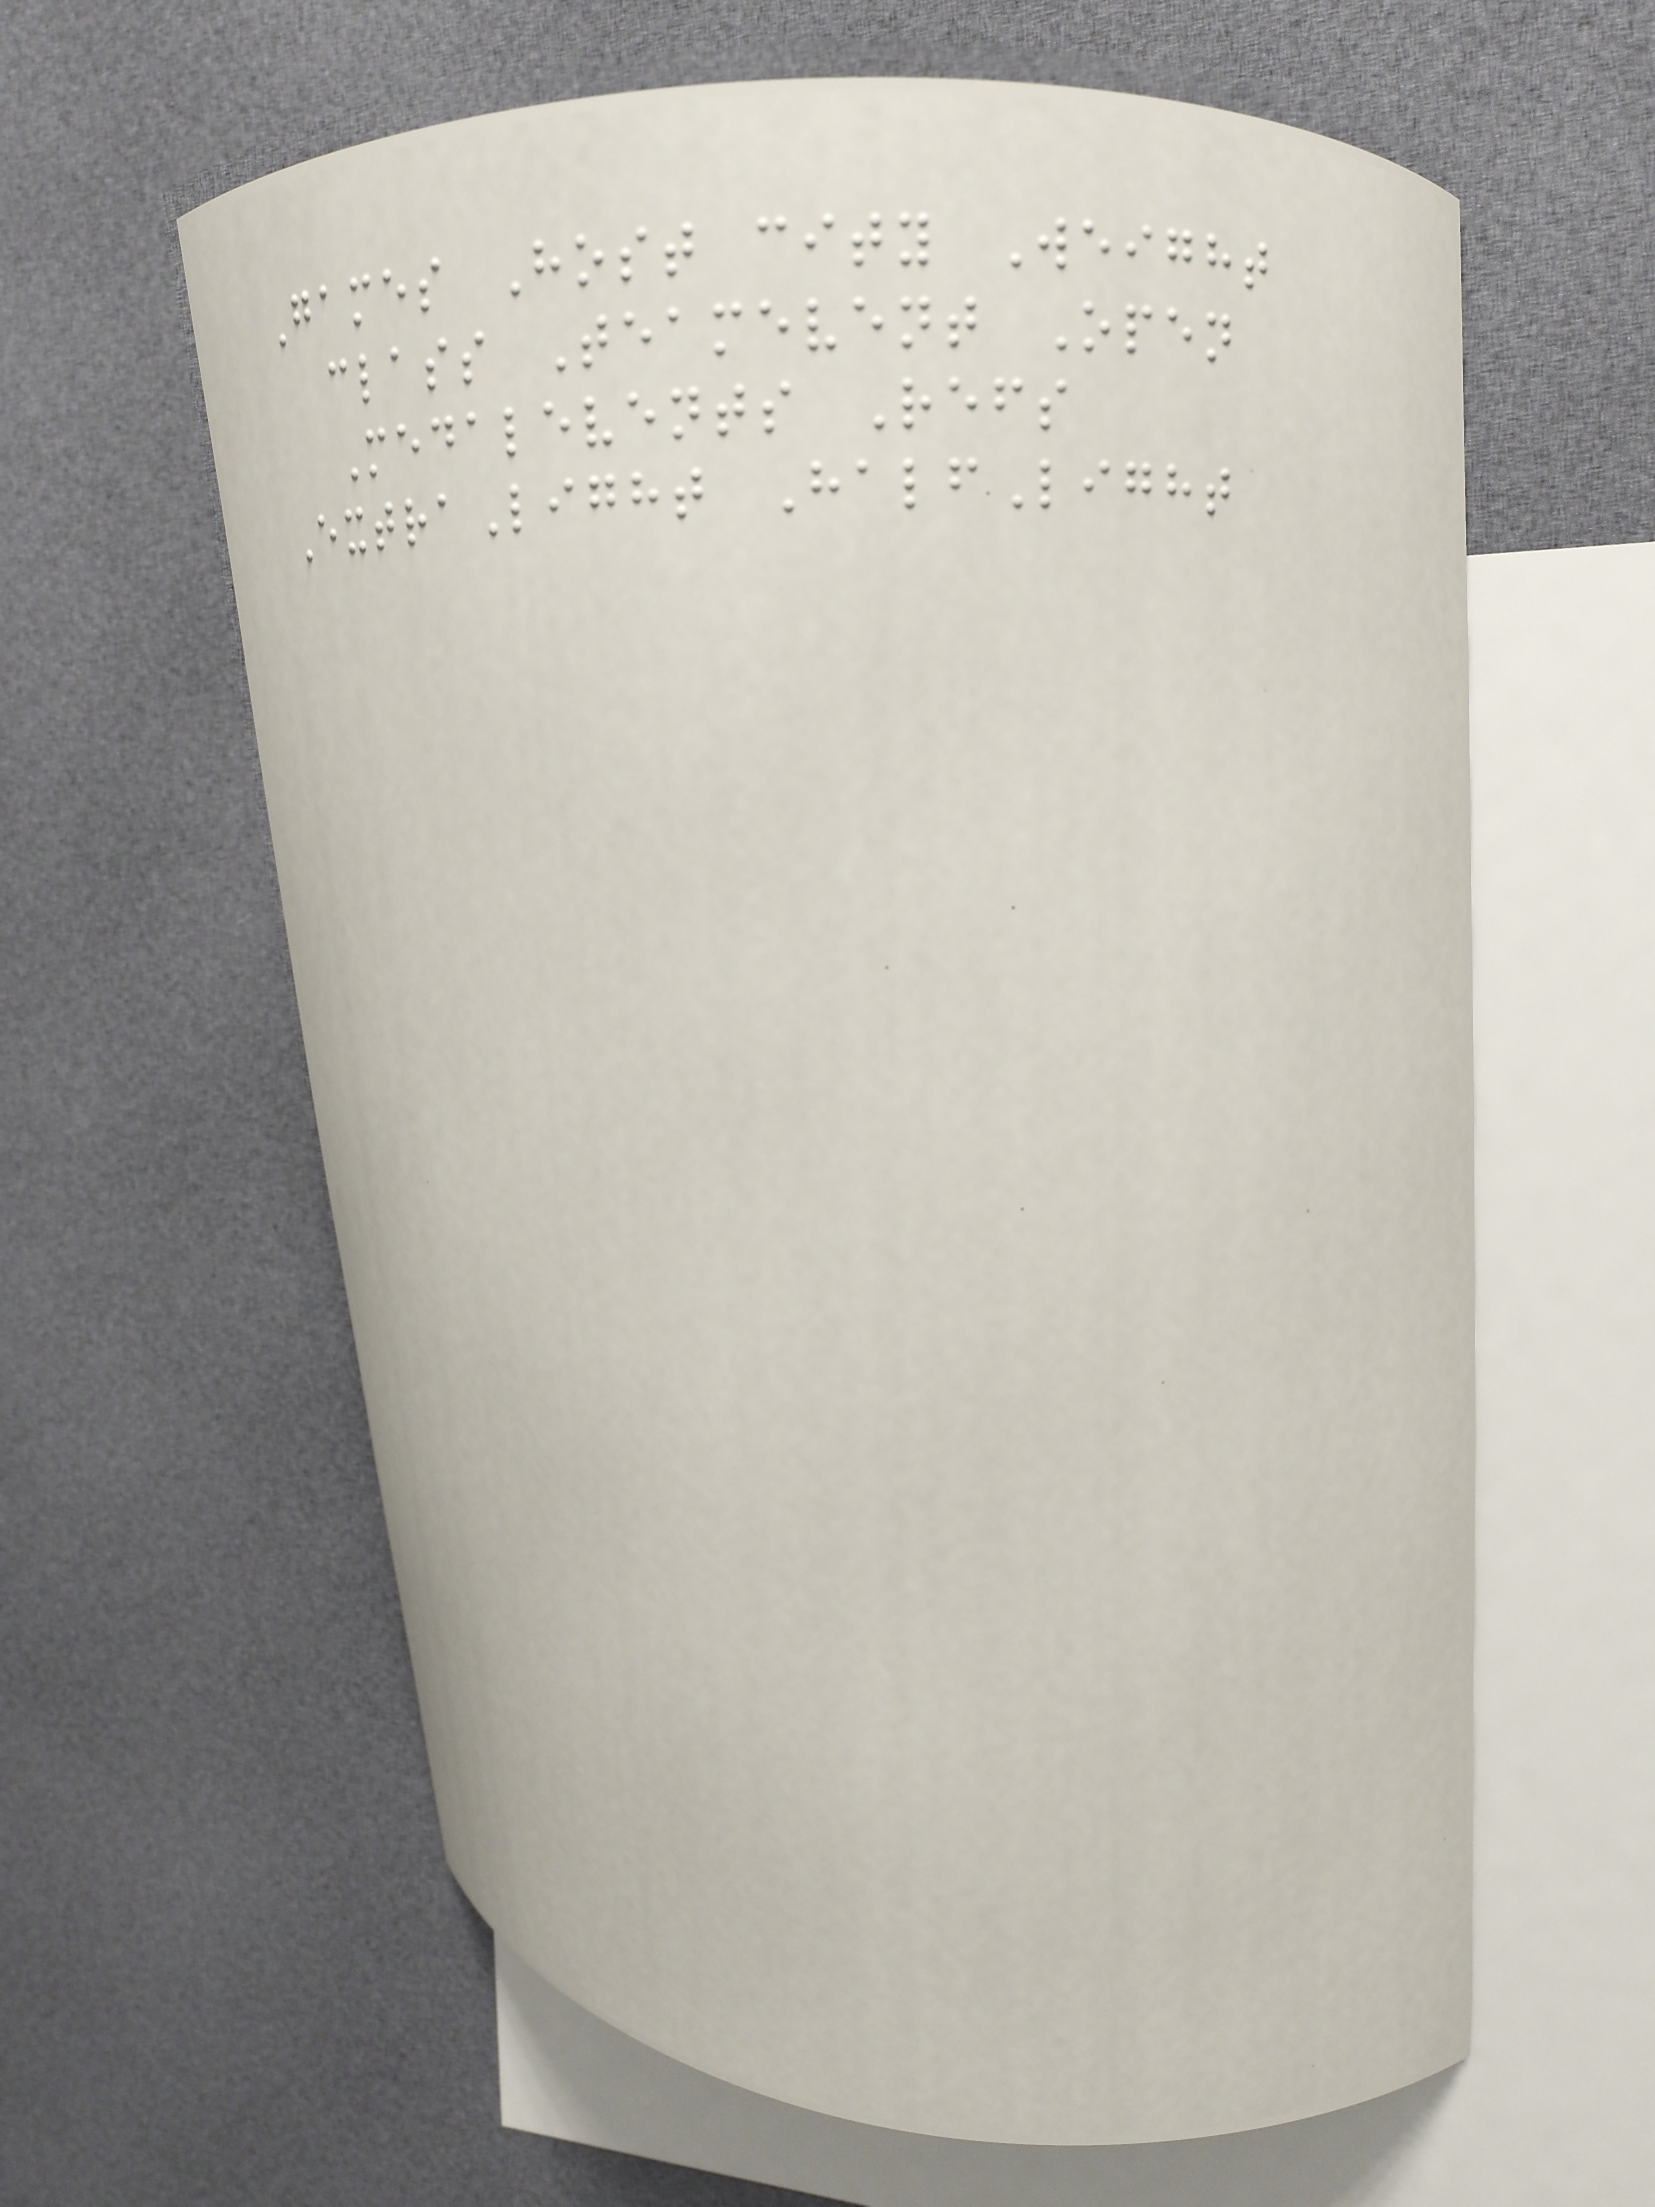Games Host city Weight
class Teamevent Open
Medalevents Refs
ExtraLight HalfLight
